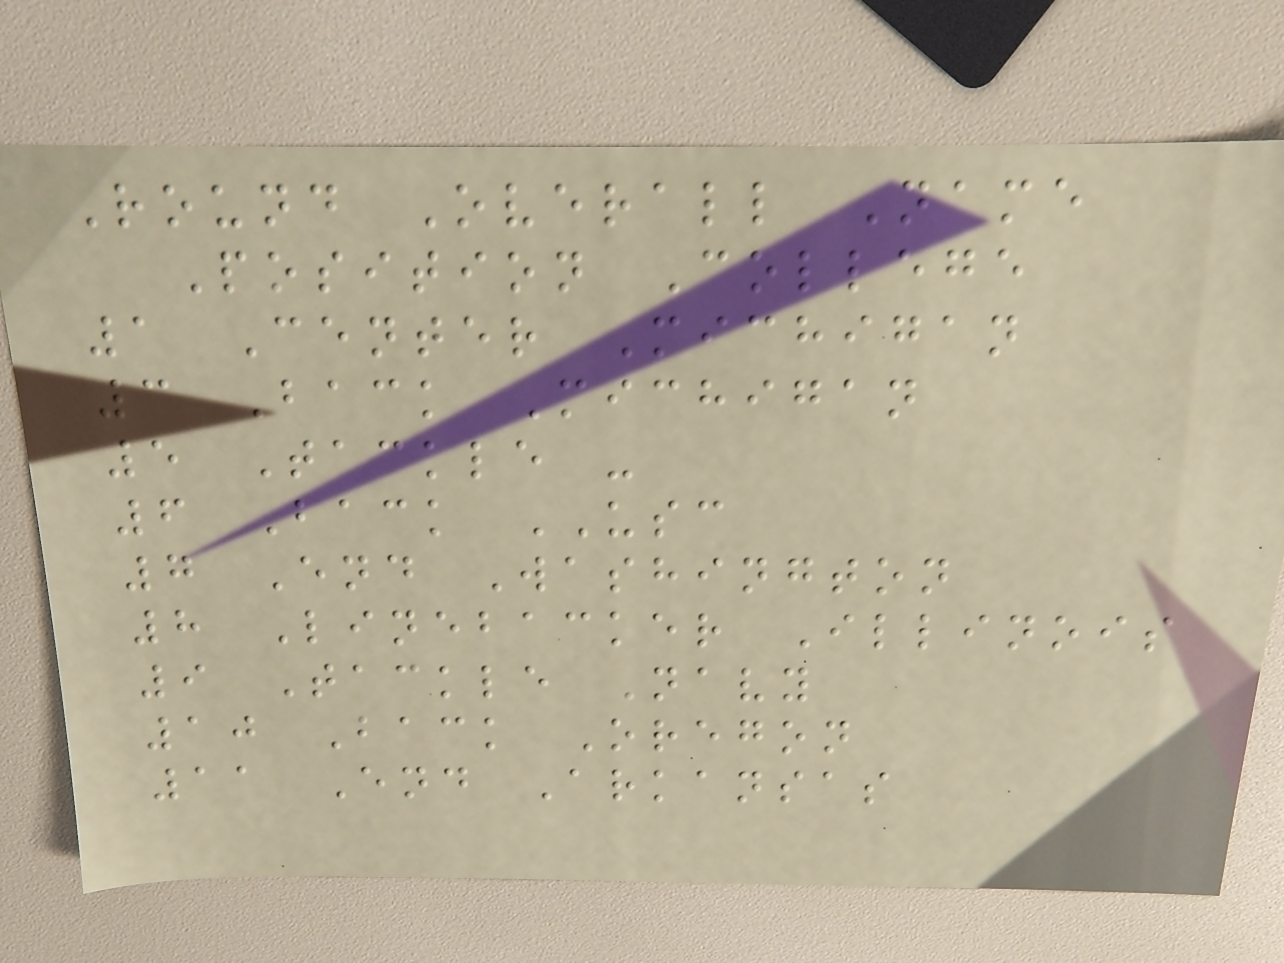Round Overall Name
Position College
1 Center Michigan
3 Back Michigan
5 Tackle -
6 Back USC
7 End Washington
8 Linebacker Illinois
9 Tackle Navy
10 Back Oregon
11 End Arkansas
